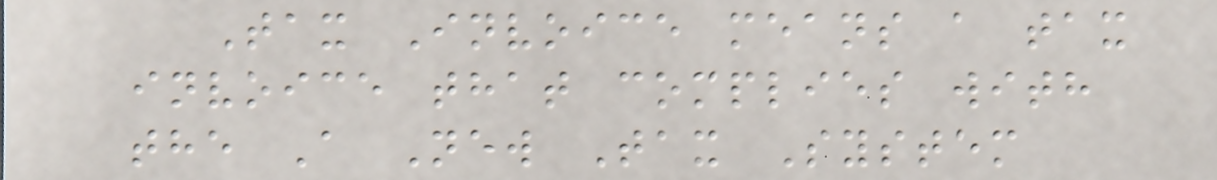Tax Invoice means a tax
invoice that complies with
the A New Tax System
